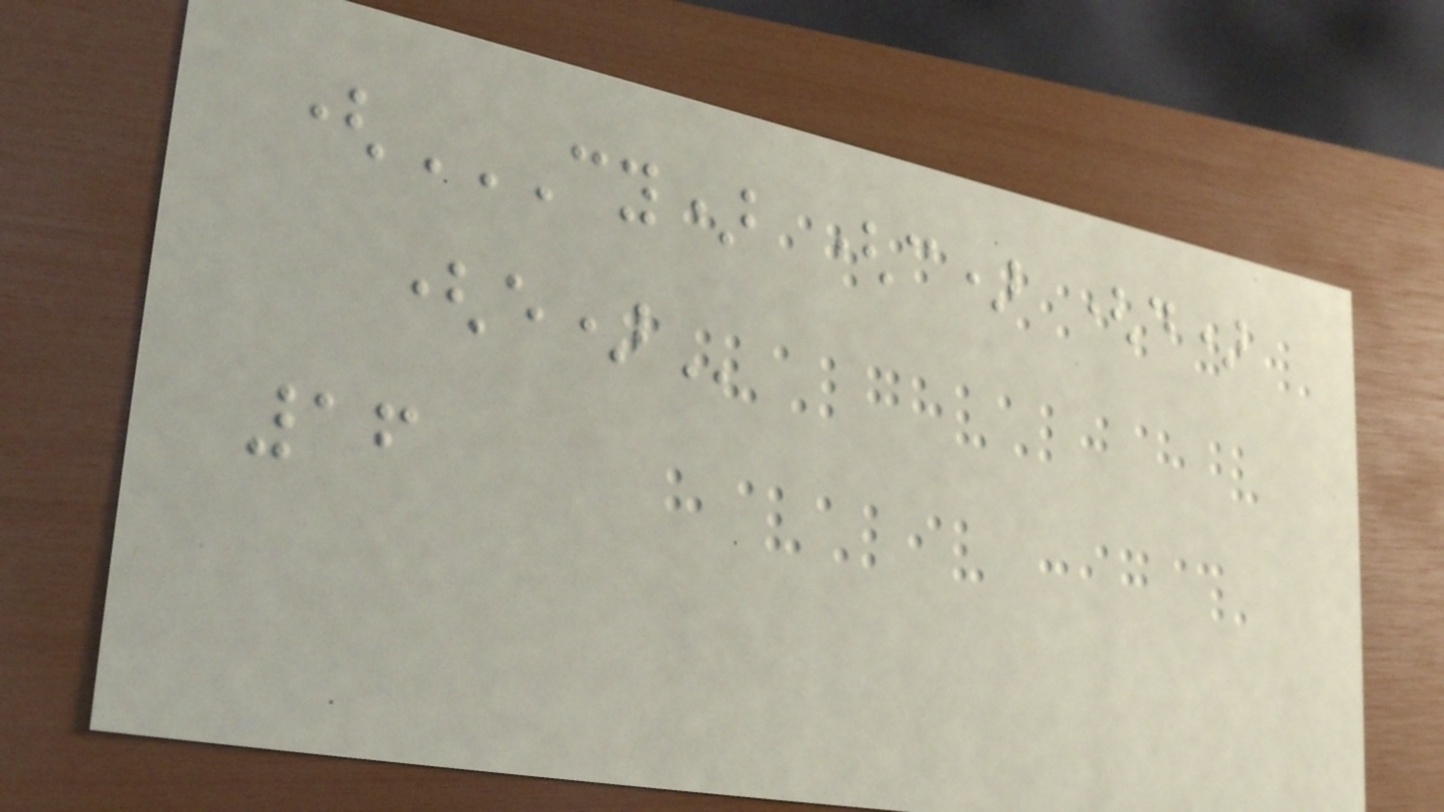(CY) (C) (D)
(E)
16
